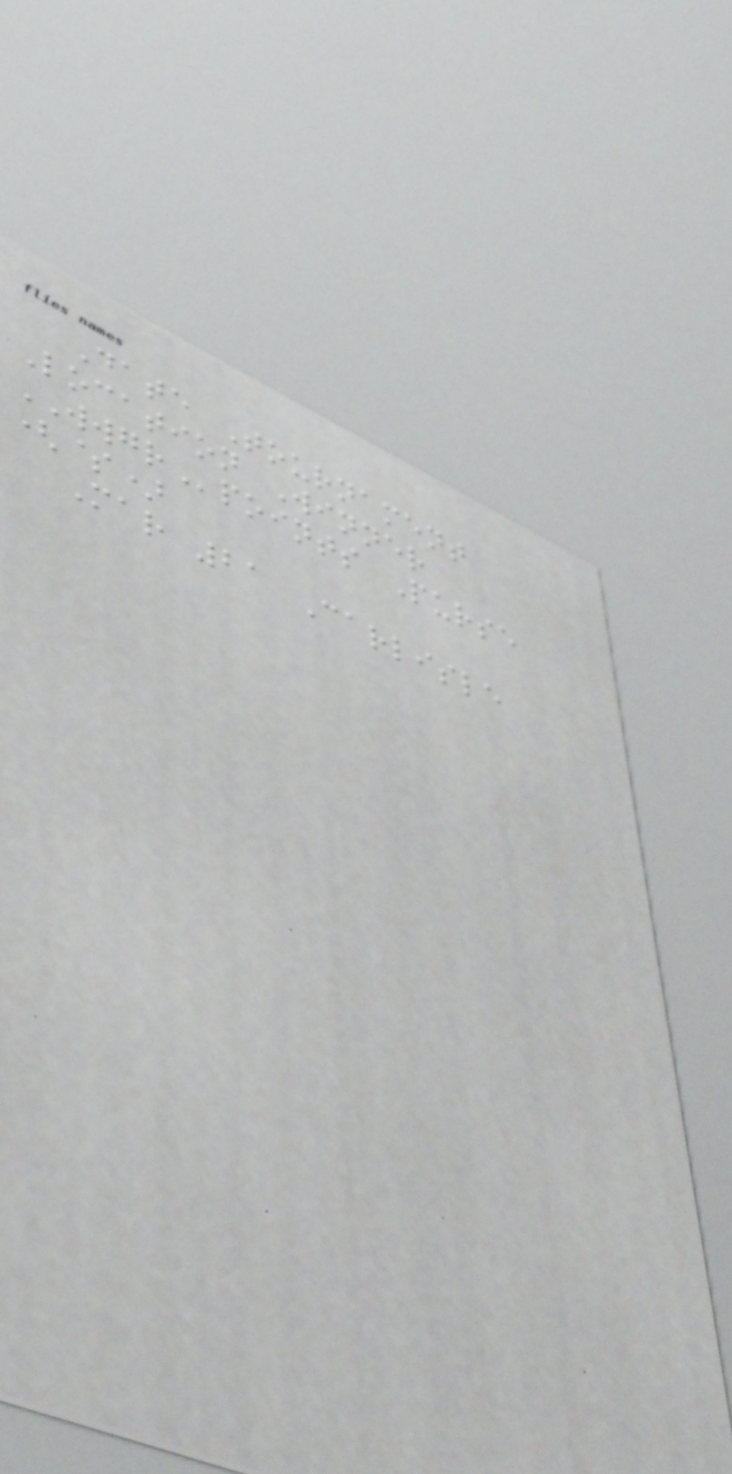Date Tournament
Location Winner
WWGRpoints Purse
($)
Mar 21 Carlisle
